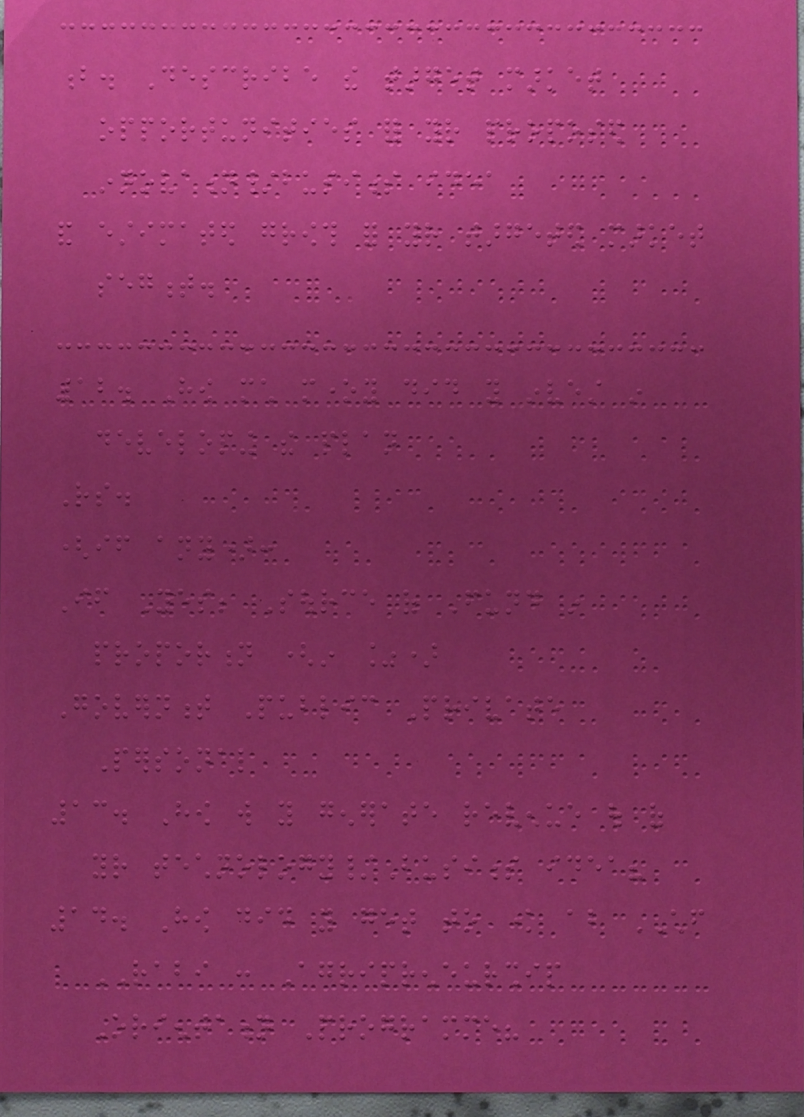b. Describe the target market
opportunities for your proposed
innovation/business idea
and estimated growth for your targeted market
segment.
12. How much money did you invest in
developing the plan
Rs.
(if any):
If Yes; Source of Fund in
proportion (in %)
Government Public Private
Personal
13. How will you generate revenue out of
your technology/Business idea?
14. How did you get to know about CHF
RABI : Agripreneurship
Orientation Programme?
